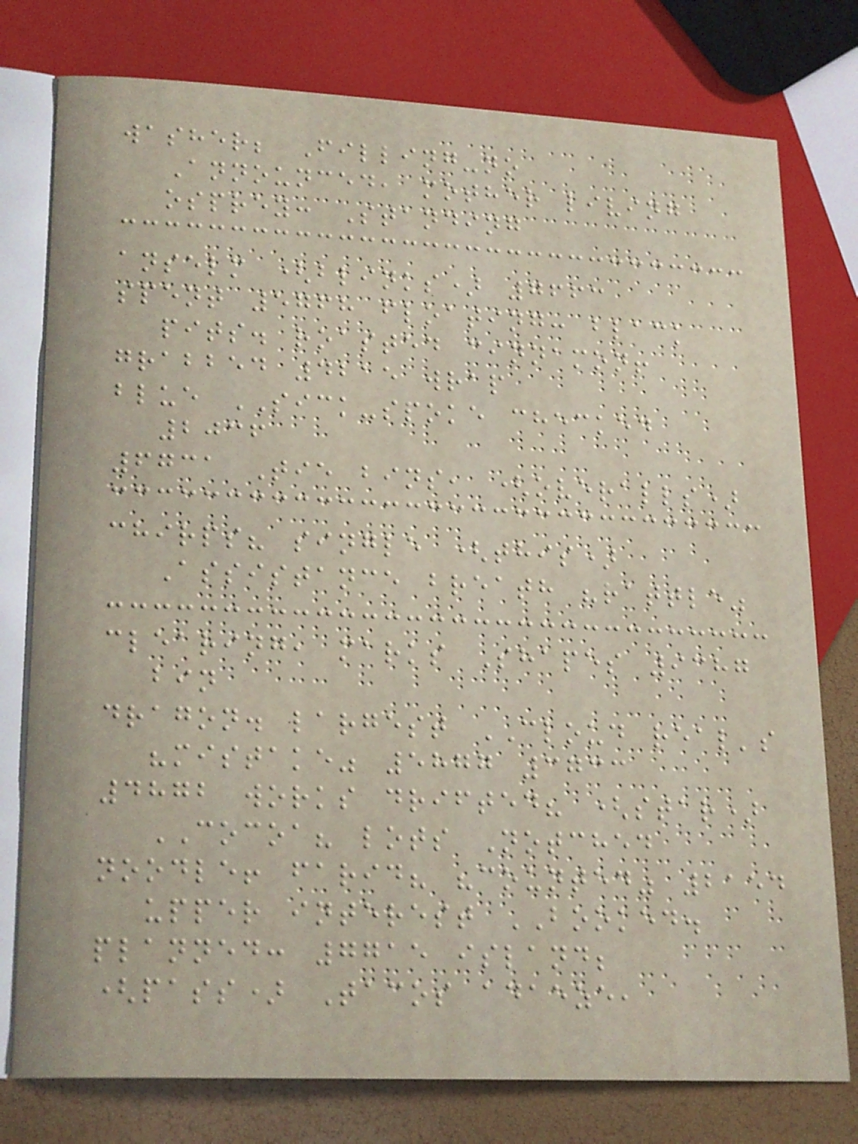washer; Filling-no
Announced, mother living
osprey: Standing
anselm (blinks) 7663
spent 5768 floating: black
pits. roasted cinnamon!
grabbed 4215 wrap
blue SICK-spoke checked
2036
6731 Tie bins, (overalls)
chirps? single (this)
Assistance breath "rattle"
clearing, marks Shapes 9387
bin
dragon. largest CLOUD real's
"mistake" 5877 3733
4872 works drifted? (star)
COCOA? lots Notched
noodle! farid? "counted" 2154
upper interest BOOKED.
planned: 7715 island;
(pass) Tacos adaeze,
